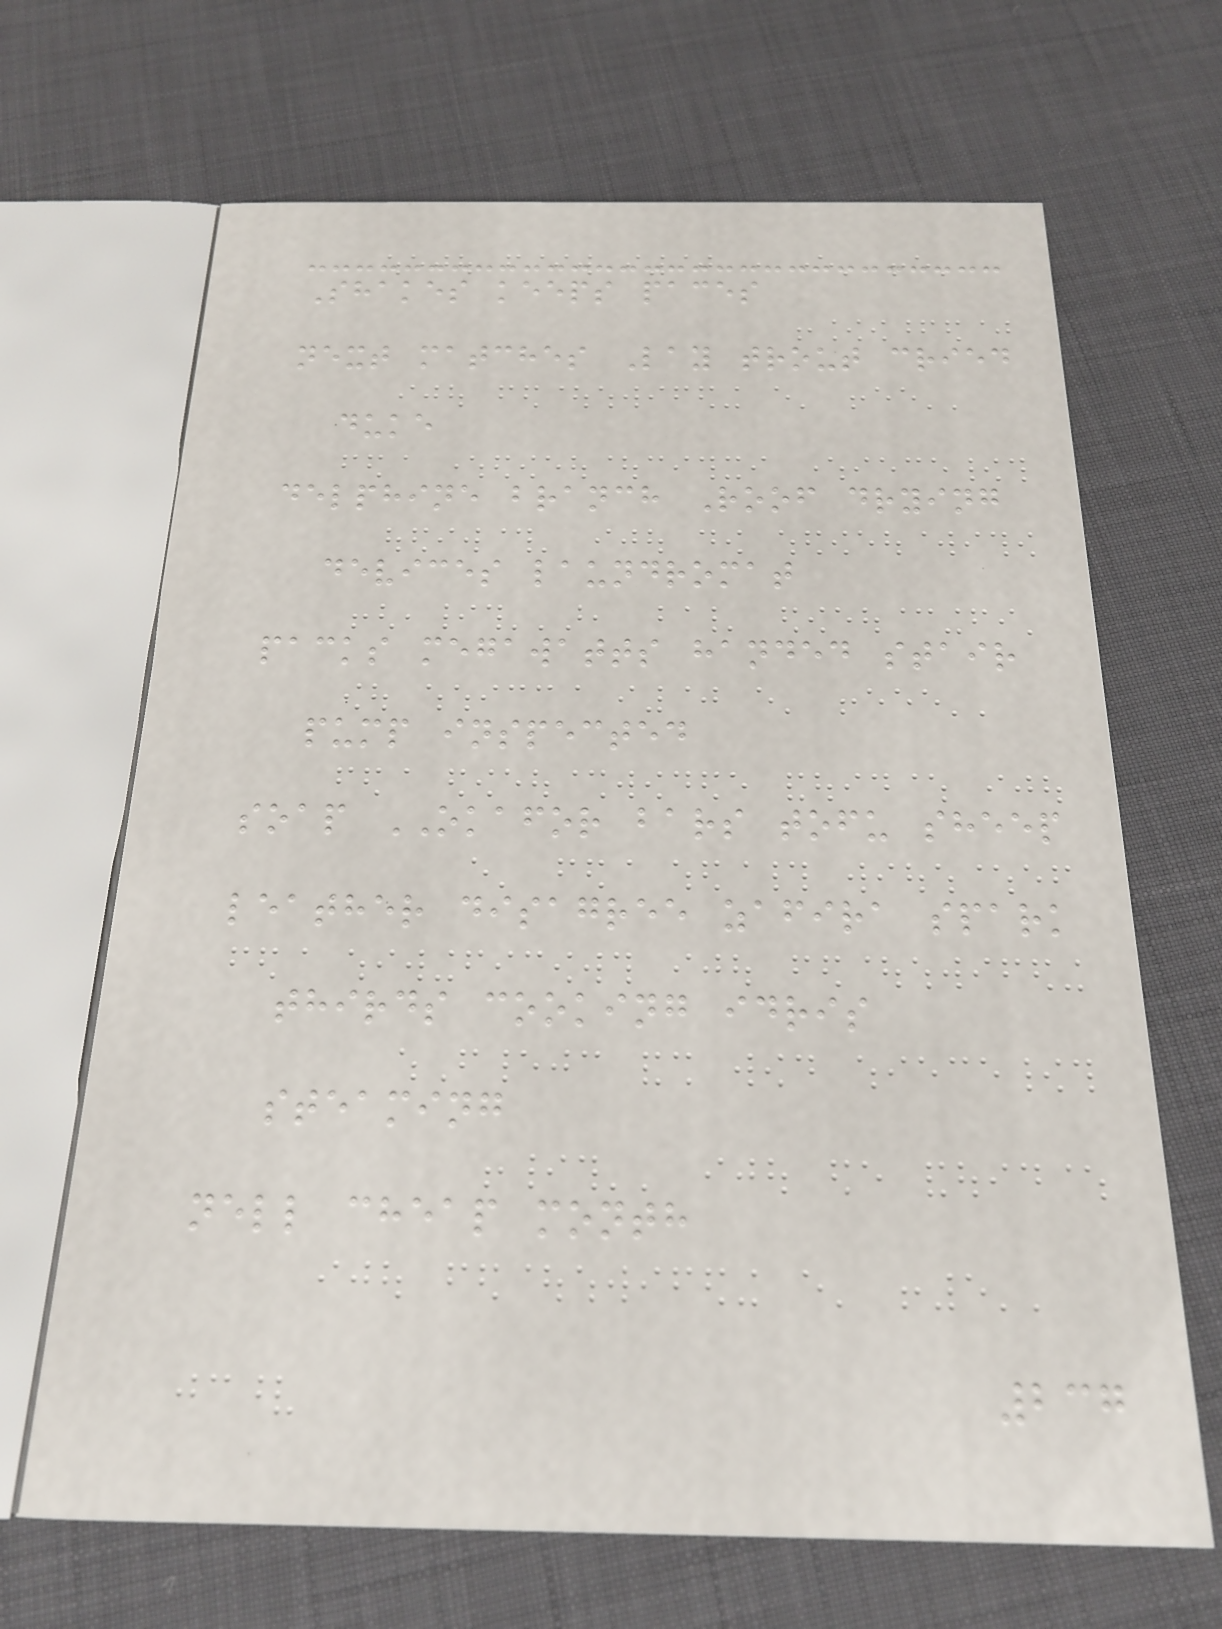Shakes keeps paces
next matches Lay trout cried
duke
delphine branch Roof drying
devices laundromat
packs megawatts handed stair
pump inspected
soap OKAFOR bars tofu sheep
leather disagree zafira spark
thirds cooking idris
steaming
nell cheap month
237
